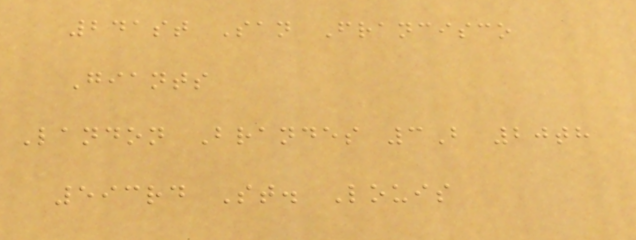241st San Francisco
Giants
Landon Brandes 3B 20th
593rd St. Louis
